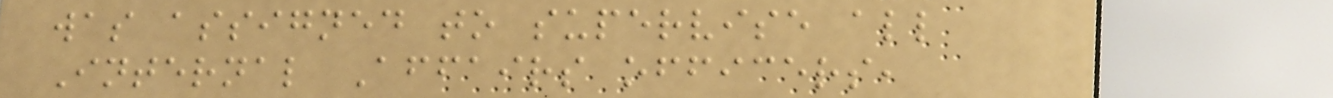was assigned to supervise all
Internal Affairs officers,
